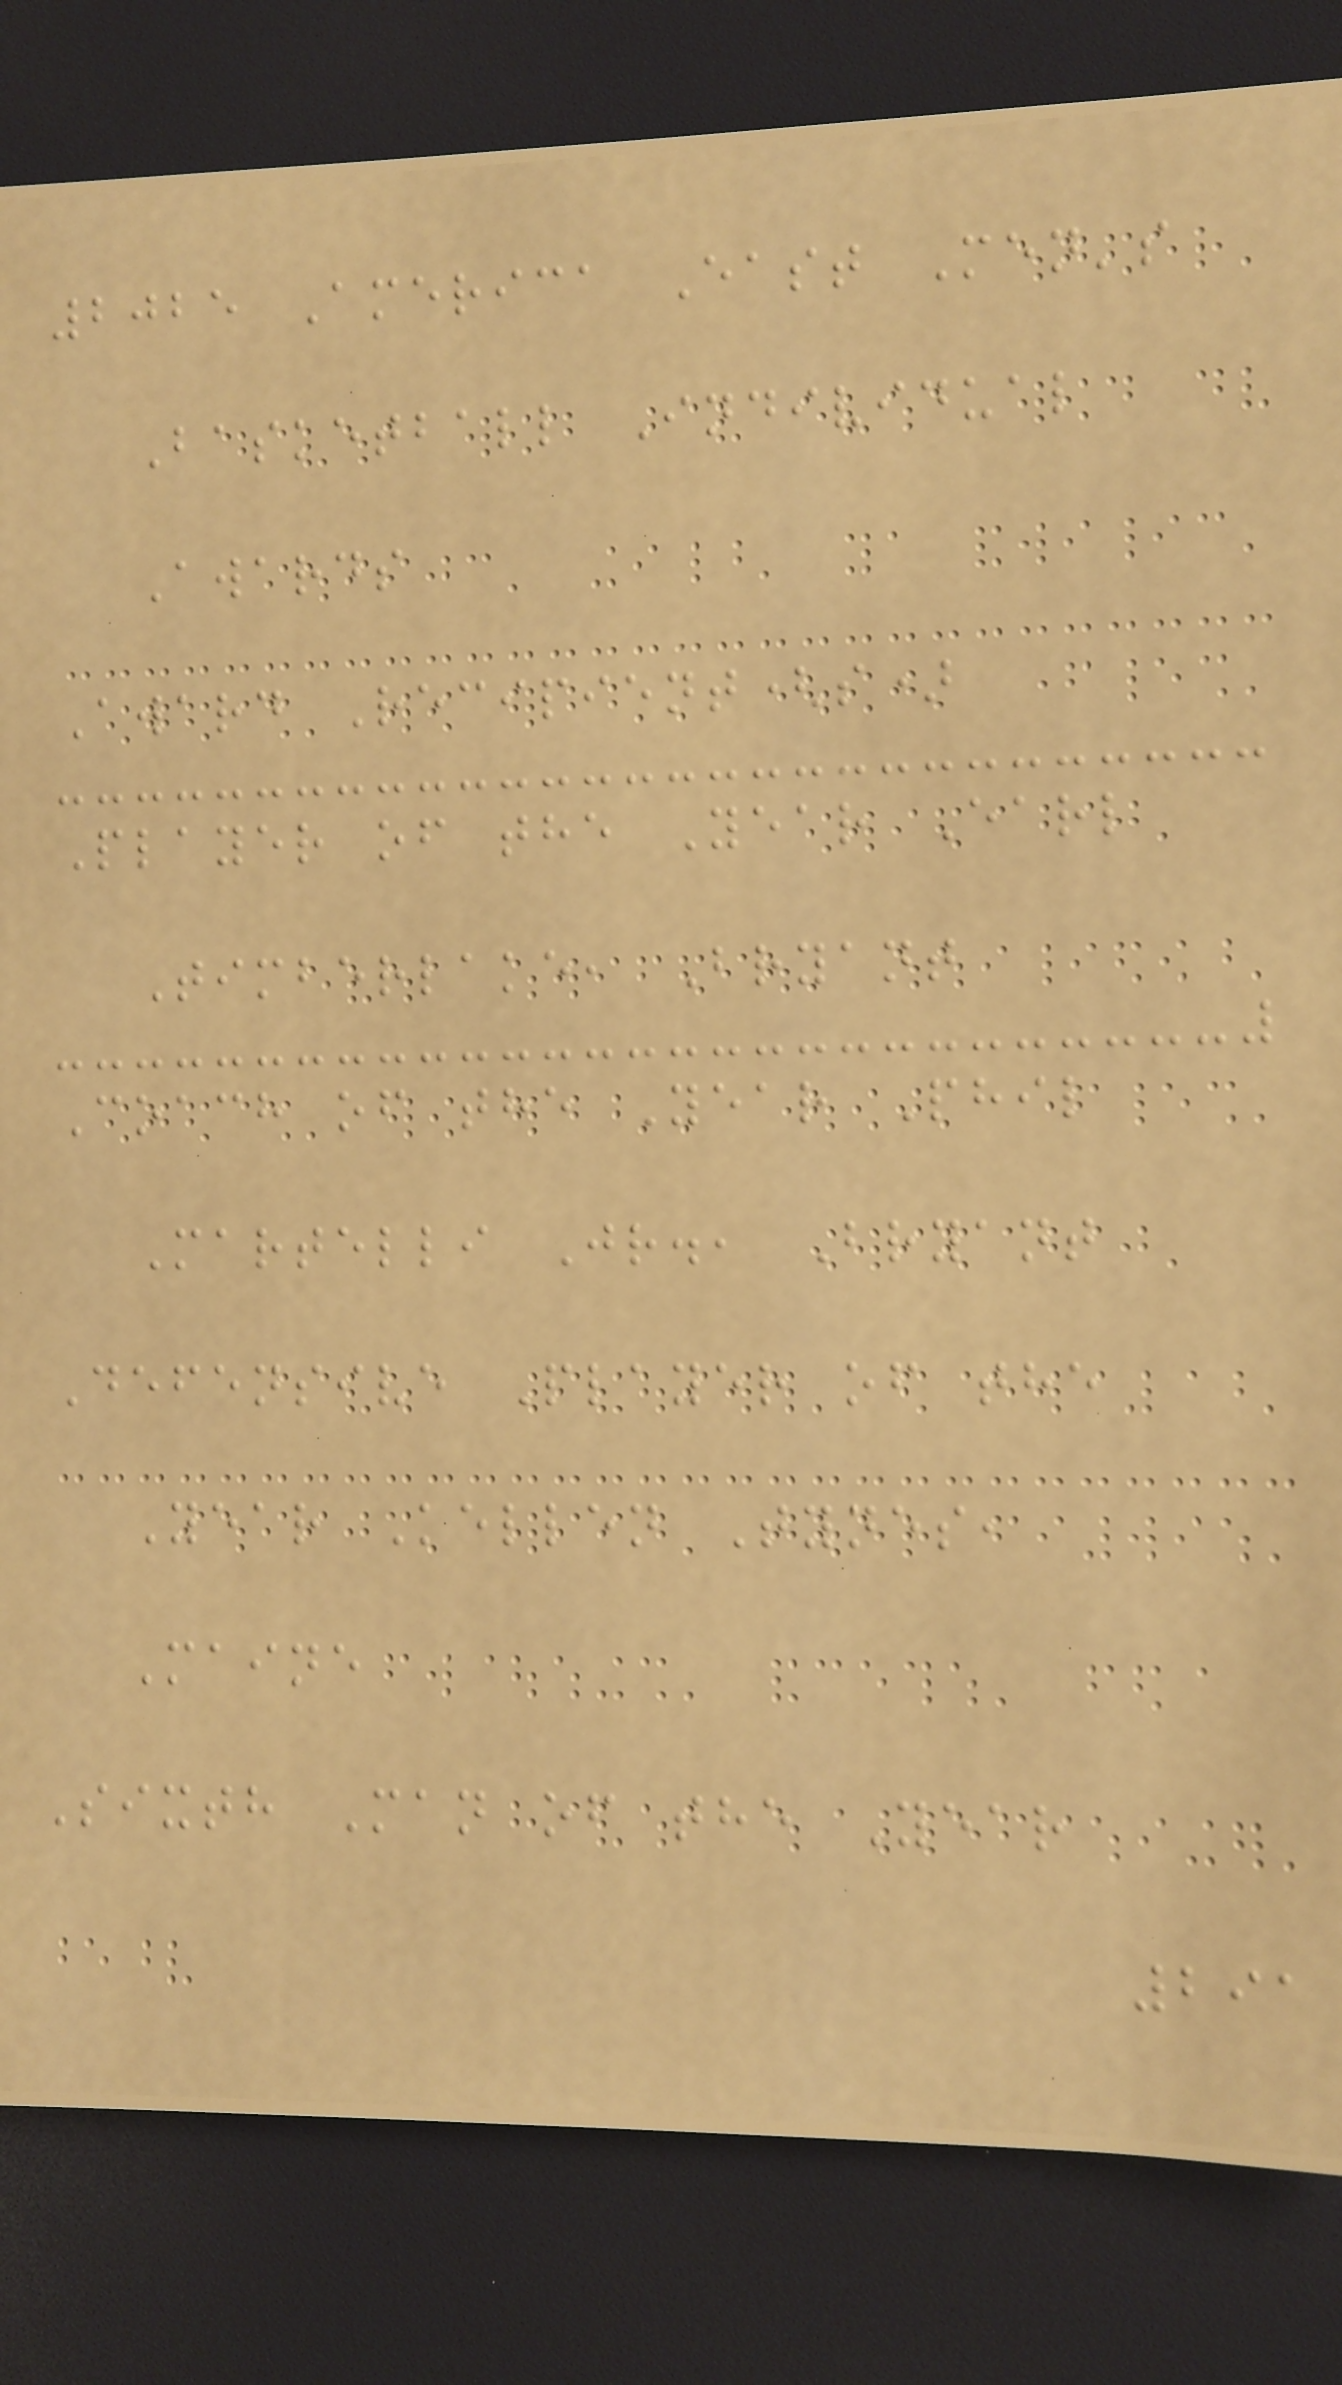2025 America East Men's
Basketball Individual
Awards
Award Recipient(s)
Player of the Year Earl
Timberlake, Bryant
Coach of the Year Phil
Martelli Jr., Bryant
Defensive Player of the
Year Kellen Tynes,
Maine
Sixth Man of the Year
291
